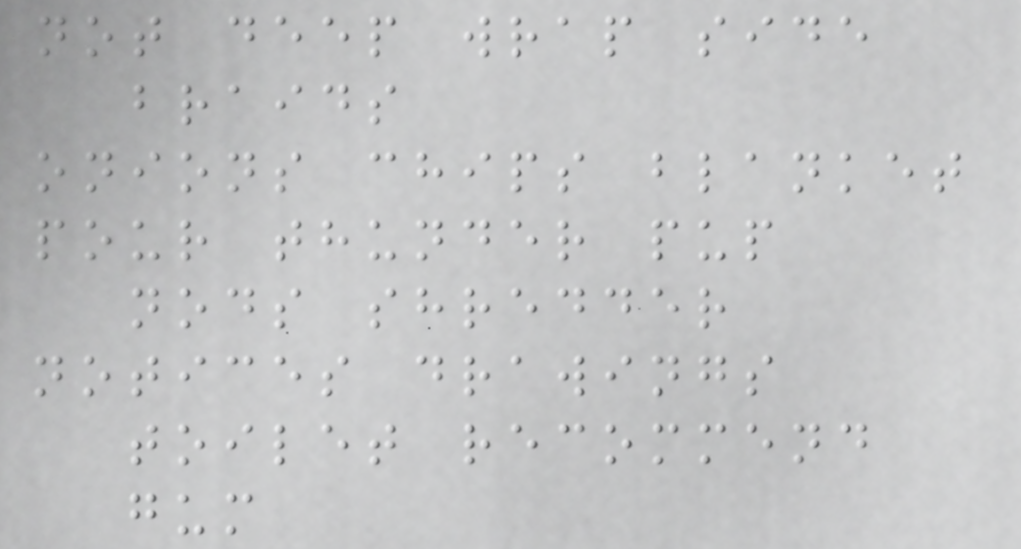not deep wrap side
braids
onions chips blanket
pour thunder pup
nods shredder
notices drawings
toilet recommend
gum
